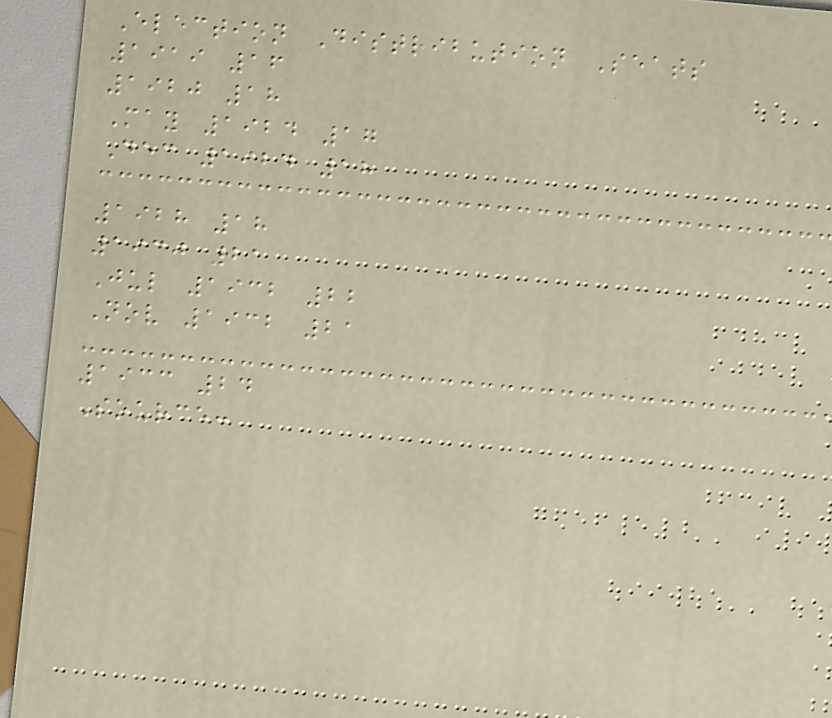Election Distribution Seats
1919 16
1920 18
May 1924 17
Dec 1924 18
1928 18
1930 21
Jul 1932 22
Nov 1932 21
1933 24
Source:
